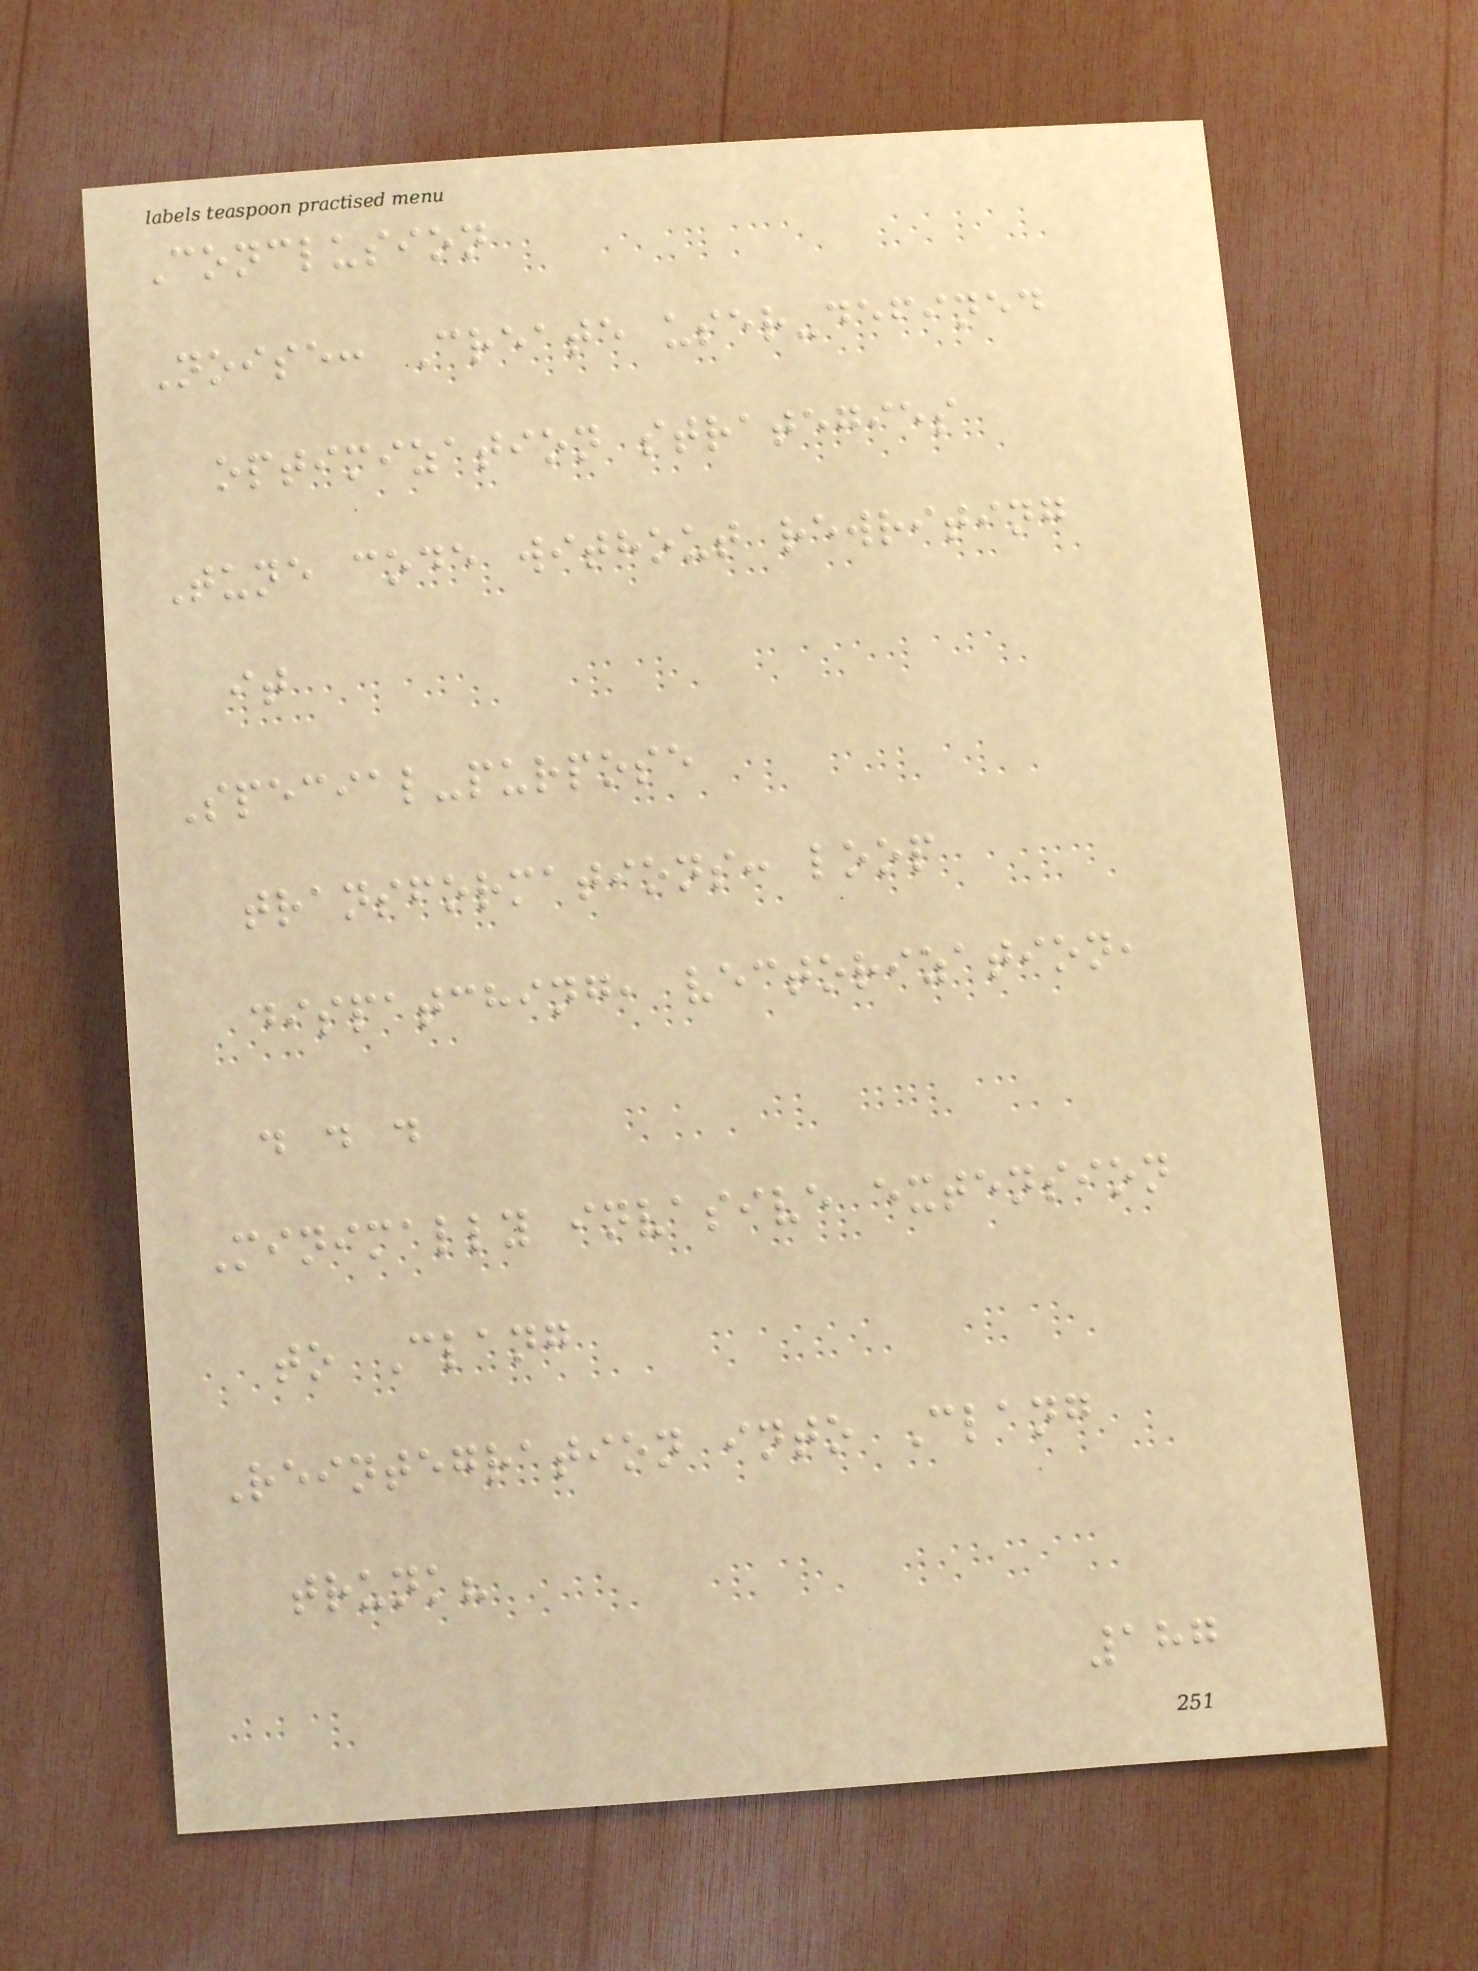Conclusion
Noise: Create user-defined
optimization strategies
Tune code without rewriting
it
Special-purpose
transformations: loop
dispatching, vectorization,
. . .
Minimally invasive extension
to Clang
Reintegration into Clang
trunk?
187
